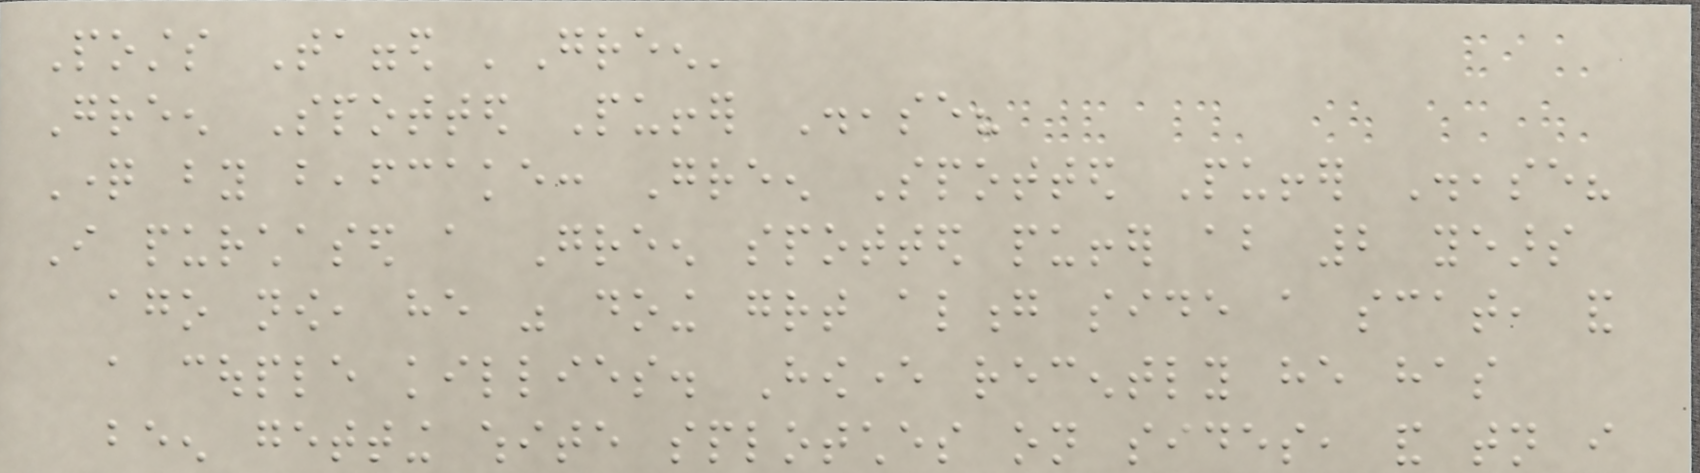Posts Tagged 'Green'
Green Spotted Puffer Disease?
Question by beafcake: Green Spotted Puffer Disease?
I purchased a Green spotted puffer about 2 years
ago now, he was doing great along side a scat, and
a couple killies. However recently he has
been getting white splotches on sides, and tonight i
